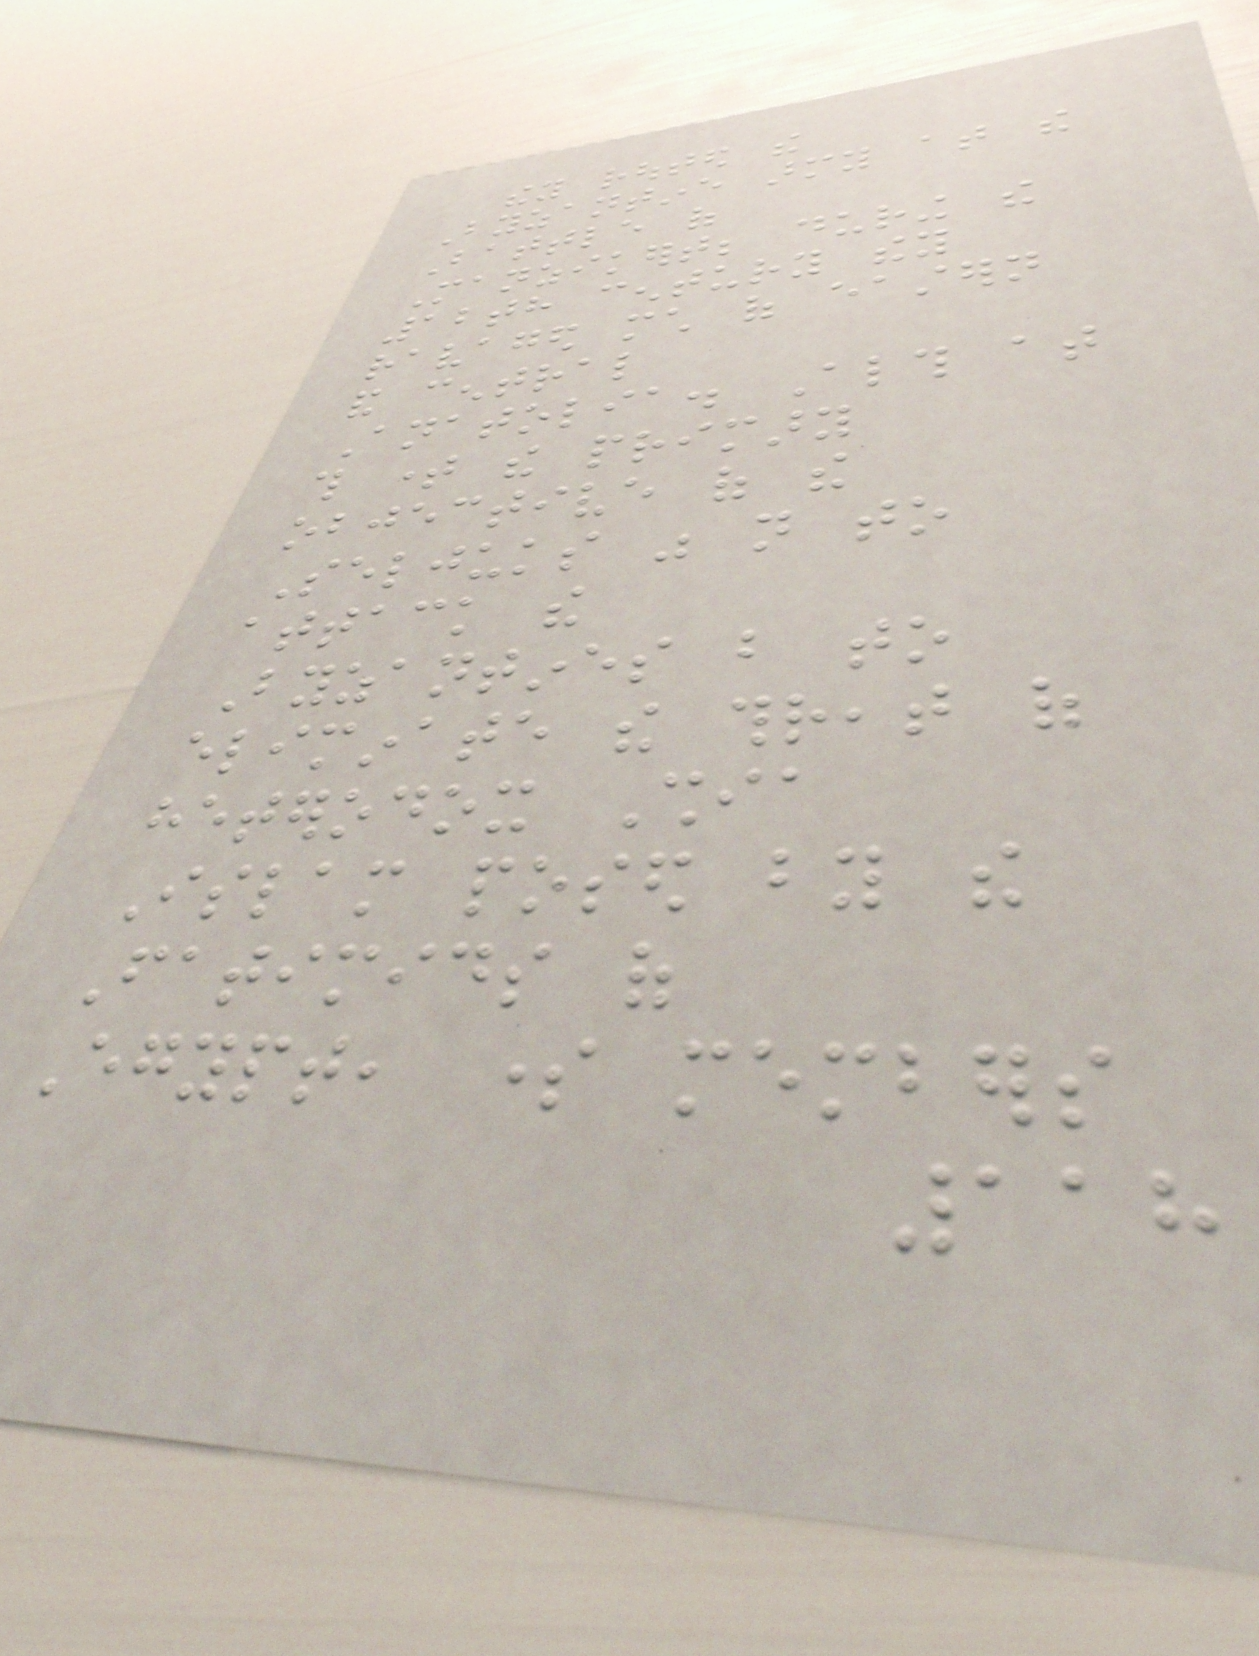they routed the
Byzantine army at the
Battle of
Manzikert; during the
12th century they
ravaged much of eastern
and central
Anatolia. Although at
this time the primary
objective of the
Seljuks was not to
attack the
Byzantines but to
eliminate the threat of
heterodox Shia
Islam posed by the
Fatimids of
Egypt, some members
118
